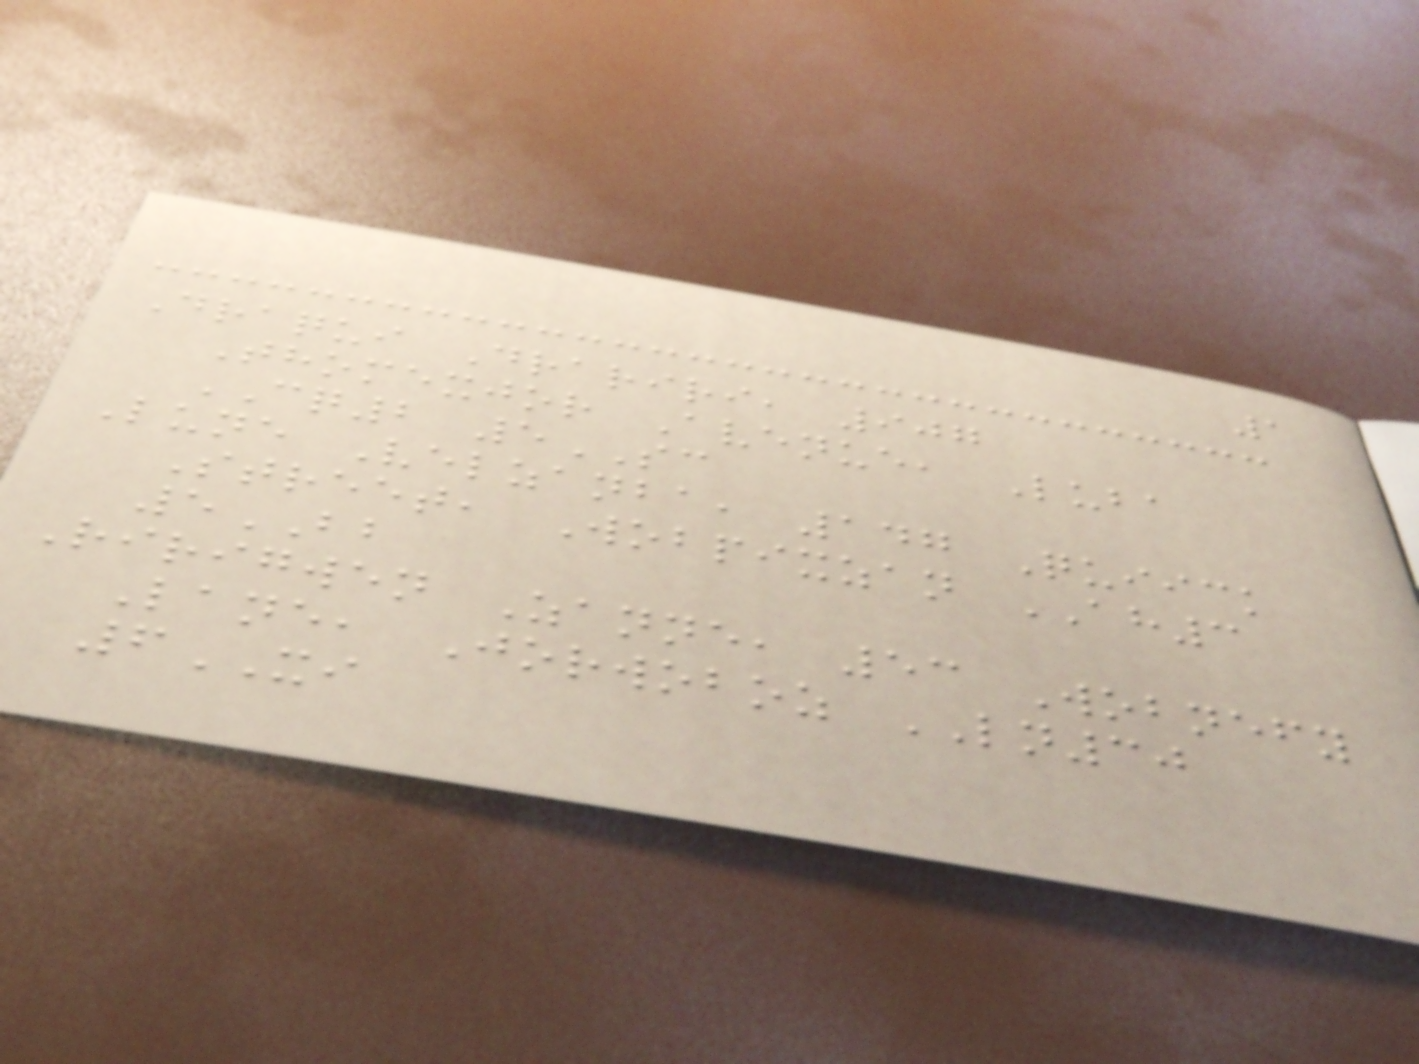1
Draqui Drariri, 907
Thomexjor Avenue, Luba
CQ2 5SC
Lune Velzanba, 147 Quiick
Street, Wobpixzan AH3
5BB
Ririgwen Zanne, 53 Wobnefy
Lane, Jorwoboz LN30
6XI
